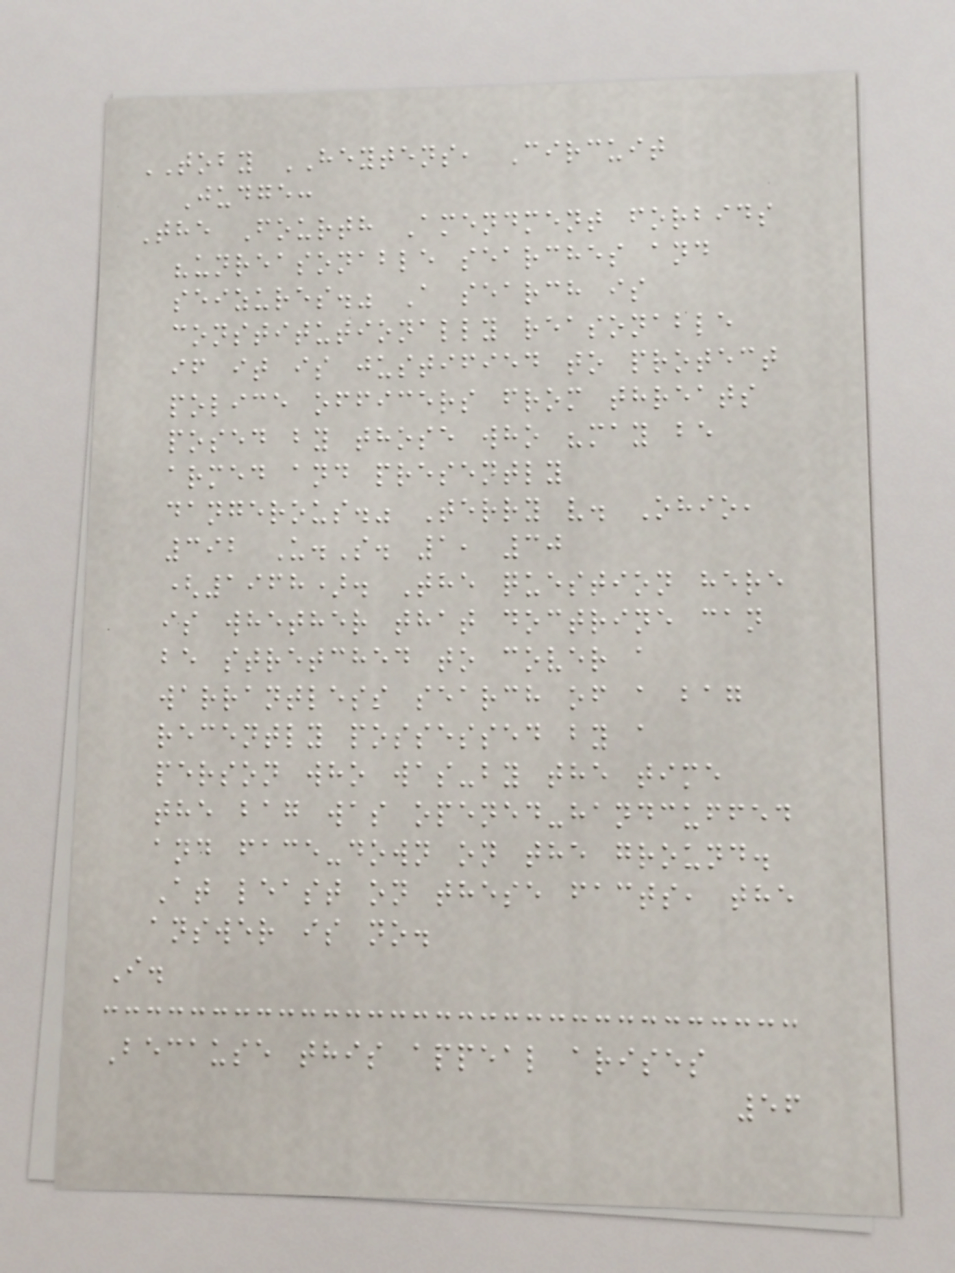TOBY HEYTENS, Circuit
Judge:
The Fourth Amendment forbids
"unreasonable searches and
seizures." A search is
constitutionally reasonable
if it is justified to protect
police officers from threats
posed by those who "may be
armed and presently
dangerous." Terry v. Ohio,
392 U.S. 1, 30
(1968). The question here
is whether that doctrine can
be stretched to cover a
warrantless search of a bag
recently possessed by a
person who was-by the time
the bag was opened-handcuffed
and face-down on the ground.
At least on these facts, the
answer is no.
I.
Because this appeal arises
56
